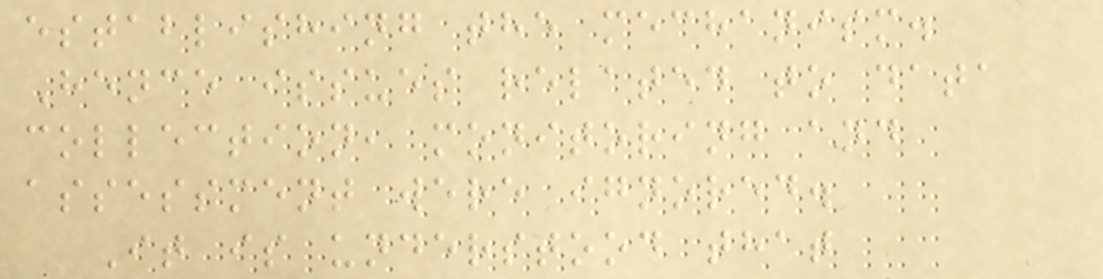establishing the mechanism.
Hence issues related to data
collection, monitoring and
assessment were ignored.
It is understood that
